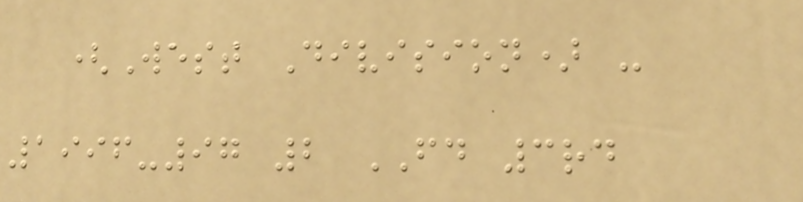(West Division) -
1996-97 2 FD 3rd
